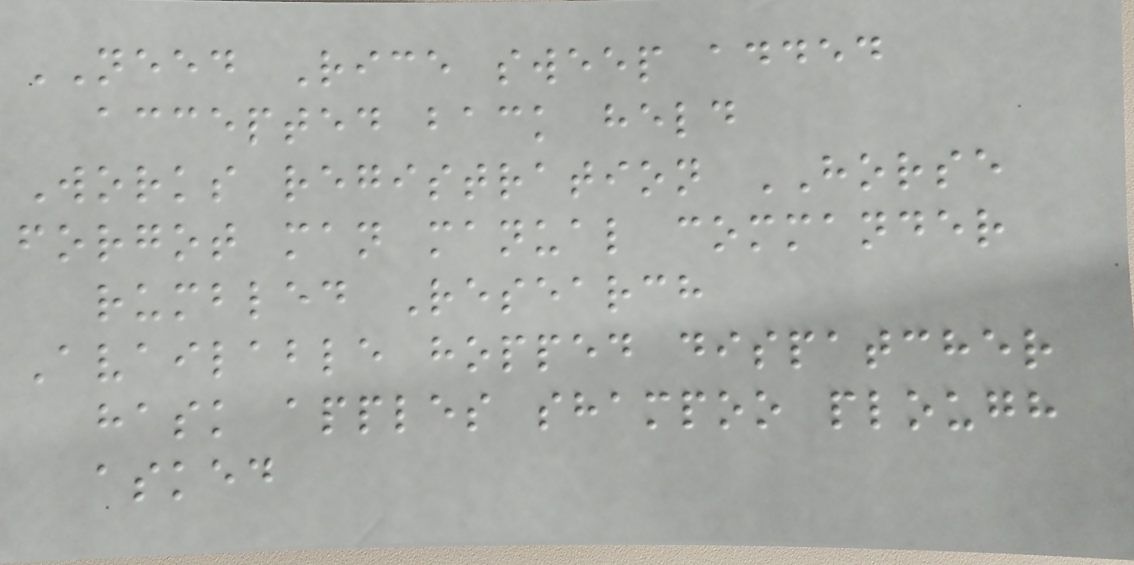NEED Rice sweep added
accepted back held
Works registration HORSE
forgot man manual commander
rumbled Research
Available hopped dispatcher
hask apples shampoo plough
asked
